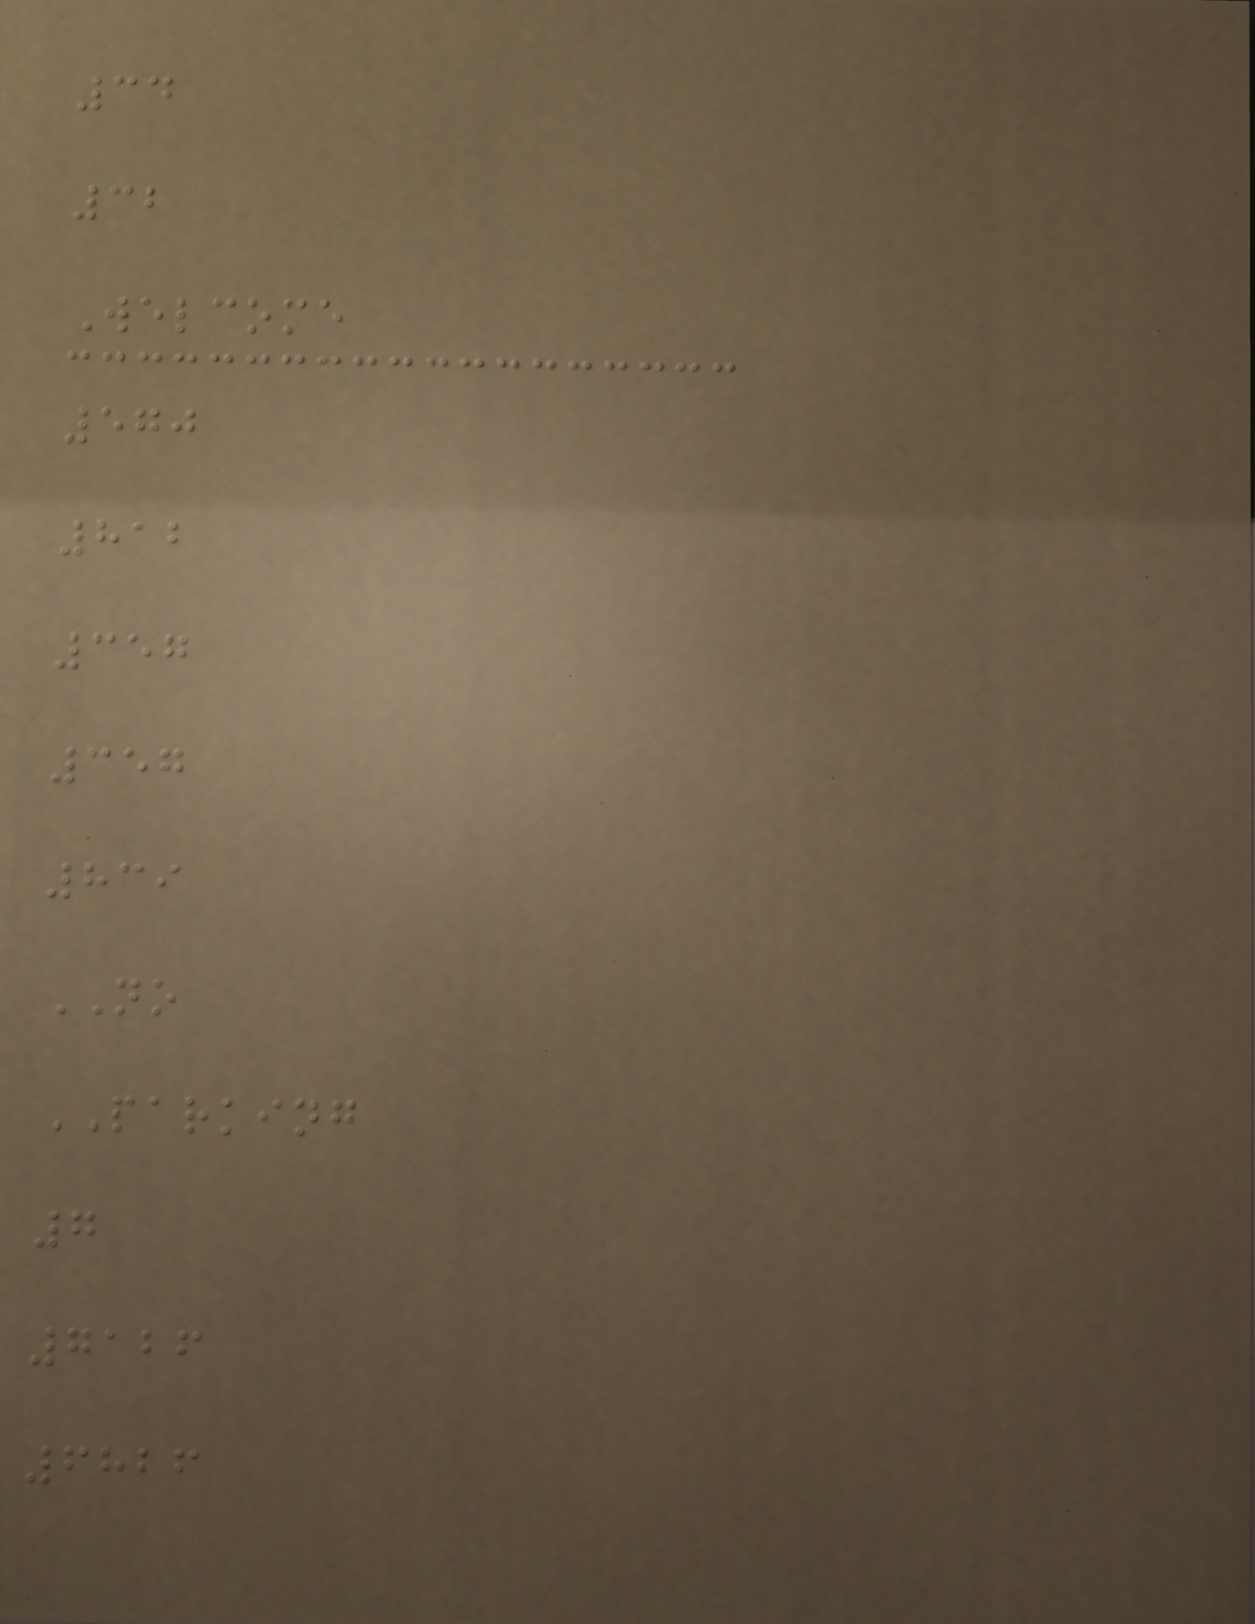34
32
Welcome
570
812
357
357
839
NO
PARKING
7
7126
6826
